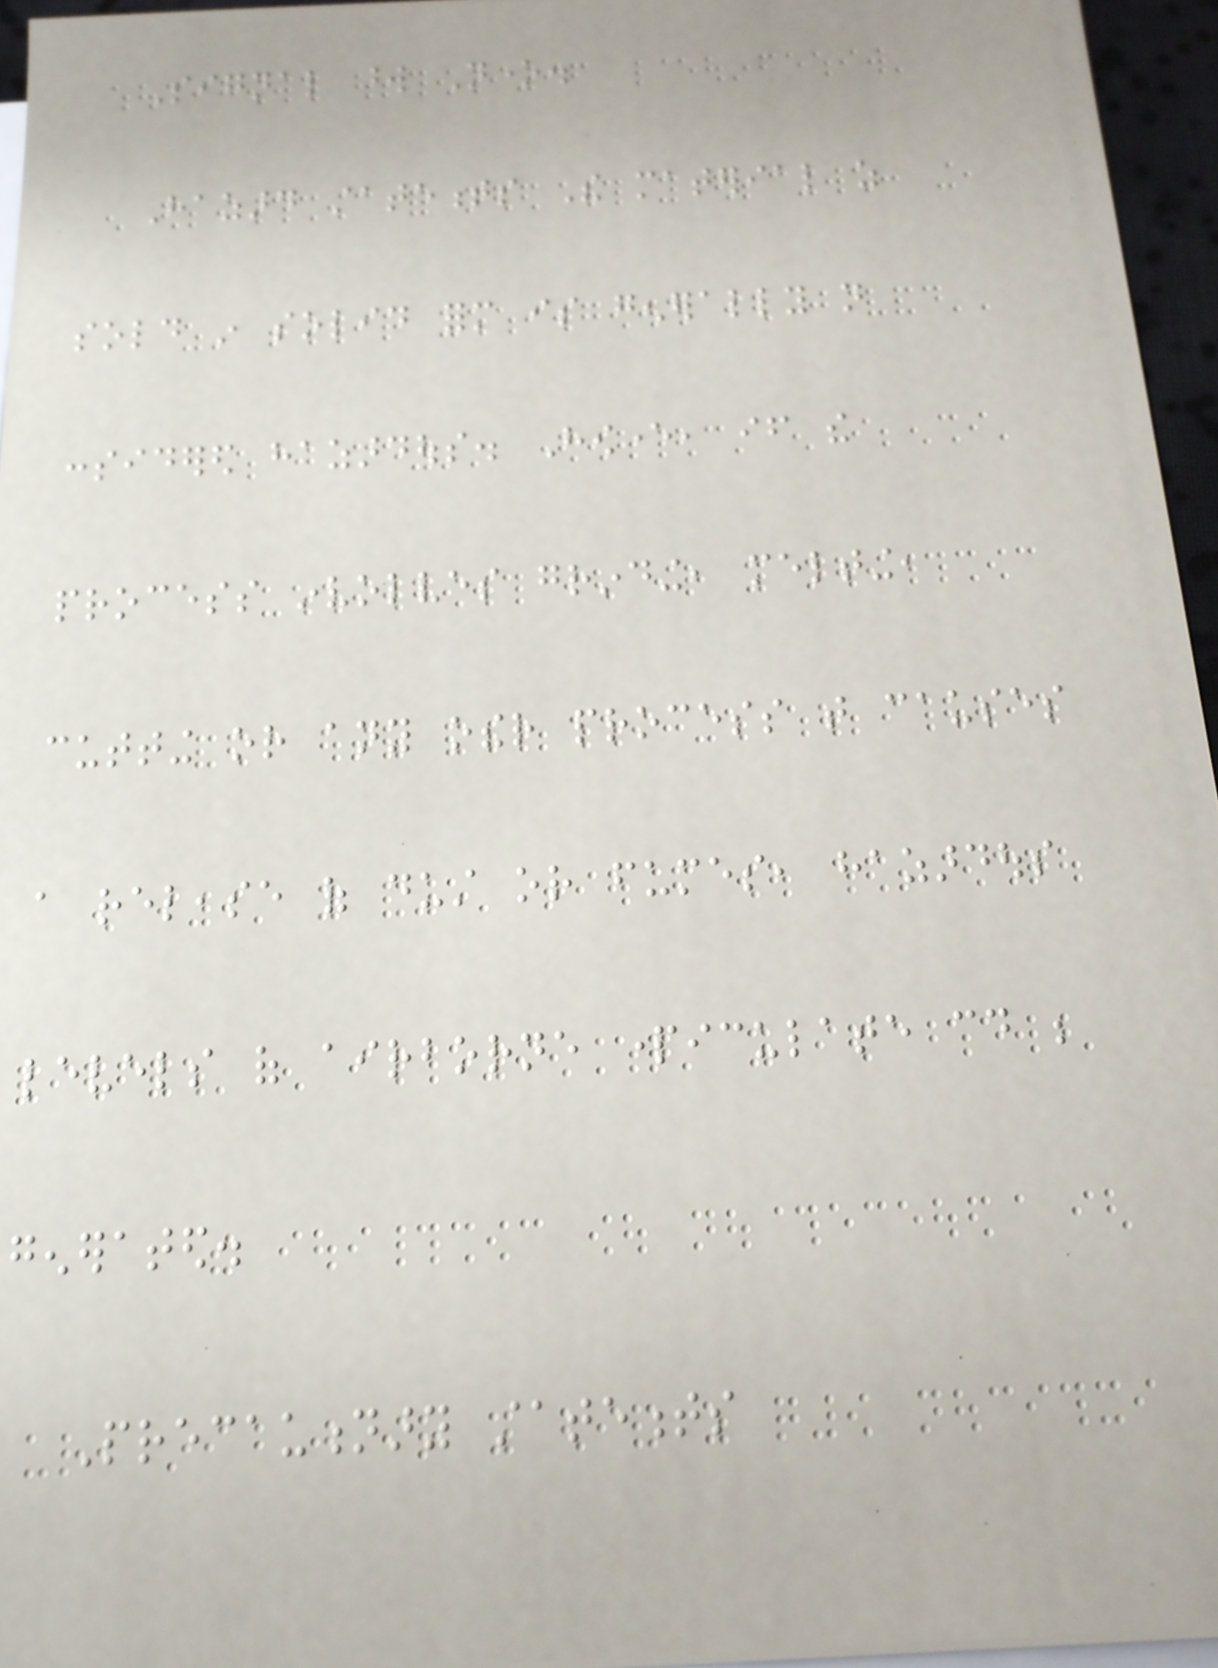Signal word None.
Hazard statements The material as
sold in solid form is generally not
considered hazardous. However, if the
process involves grinding, melting,
cutting or any other process that causes
a release of dust or fumes, hazardous
levels of airborne particulate could be
generated.
Precautionary statements
